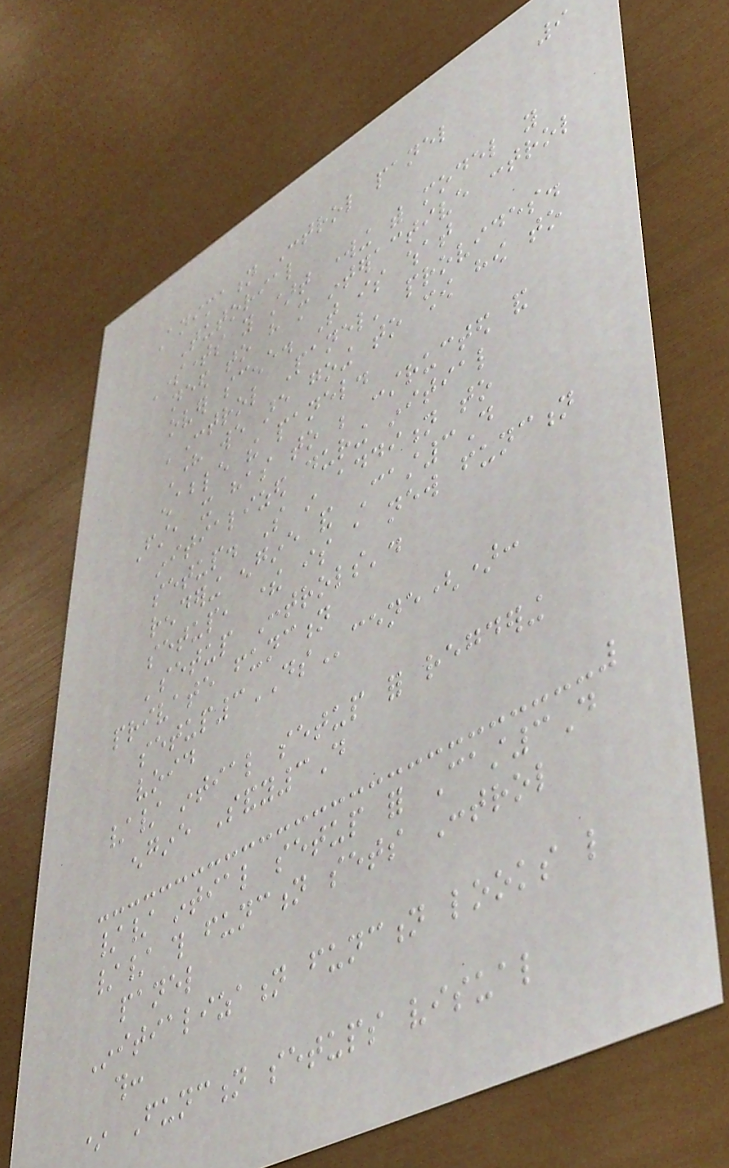9
Animation Control panel
Tutorial
Sometimes you start working with model you
need to have more interactive control
over scene. That is what
'Control Panel' provides.
Here we are going to show how to
enable the panel.
First, it has to be constructed and
initialized during initial
setup. So in addition to
rendering engine and Cast3D
setup, there is a new function
'setup Controls'.
private function
setup3DScene():
void
// intial setup for regdering
engine Sandy3D
// intial setup for Cast3D
// this function sets Control
panel
Initialization function looks like
this:
* Function setups visual
